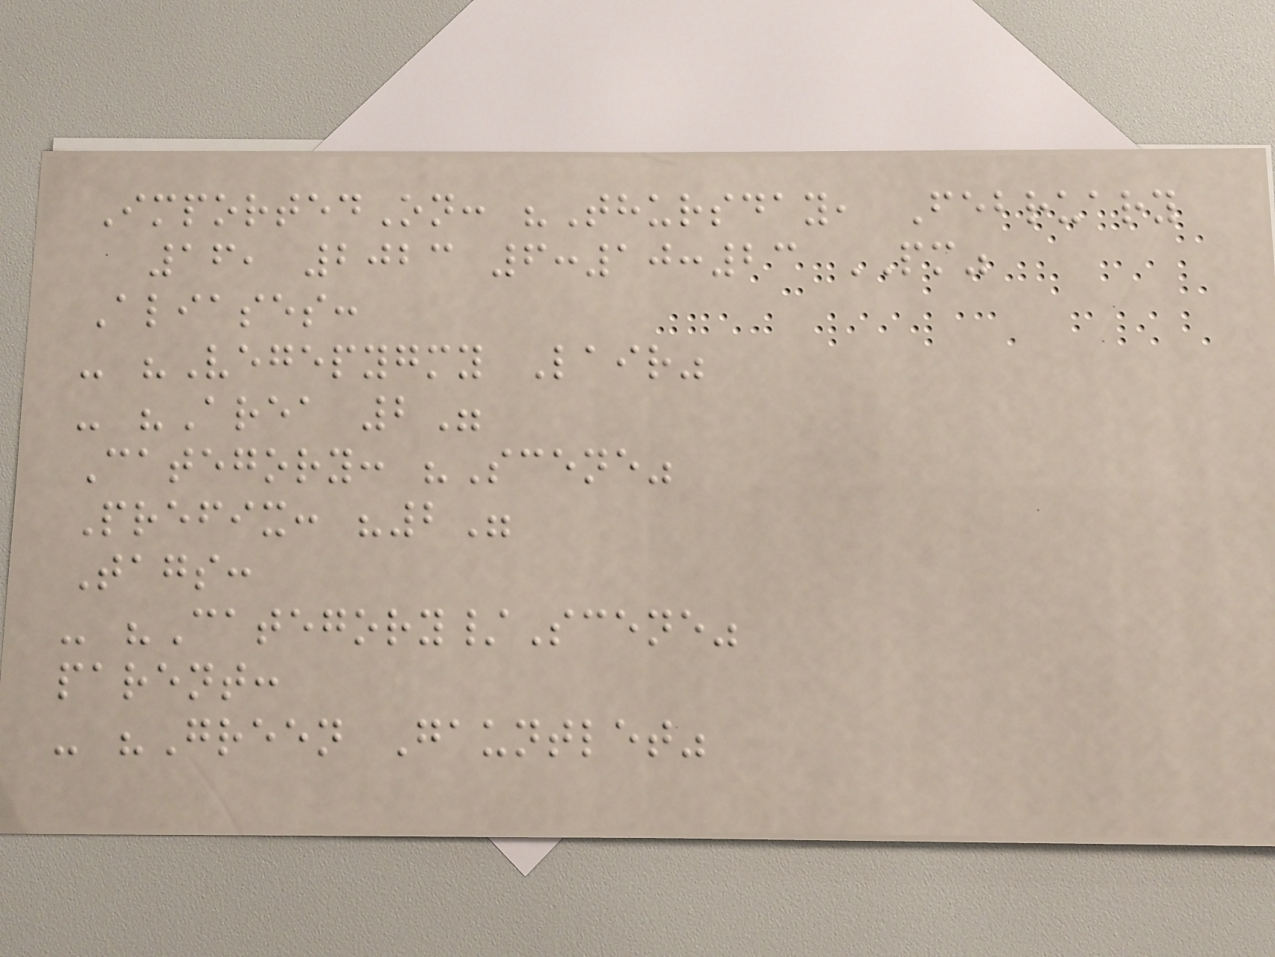ImportedOn: "Thursday, February
16, 2023 6:10:23 PM"
Aliases:
- "Vegepygmy Lair"
- "Area 2"
Category: "Scene"
Prefix: "2"
Tags:
- "Category/Scene"
parent:
- "Green Gauntlet"
